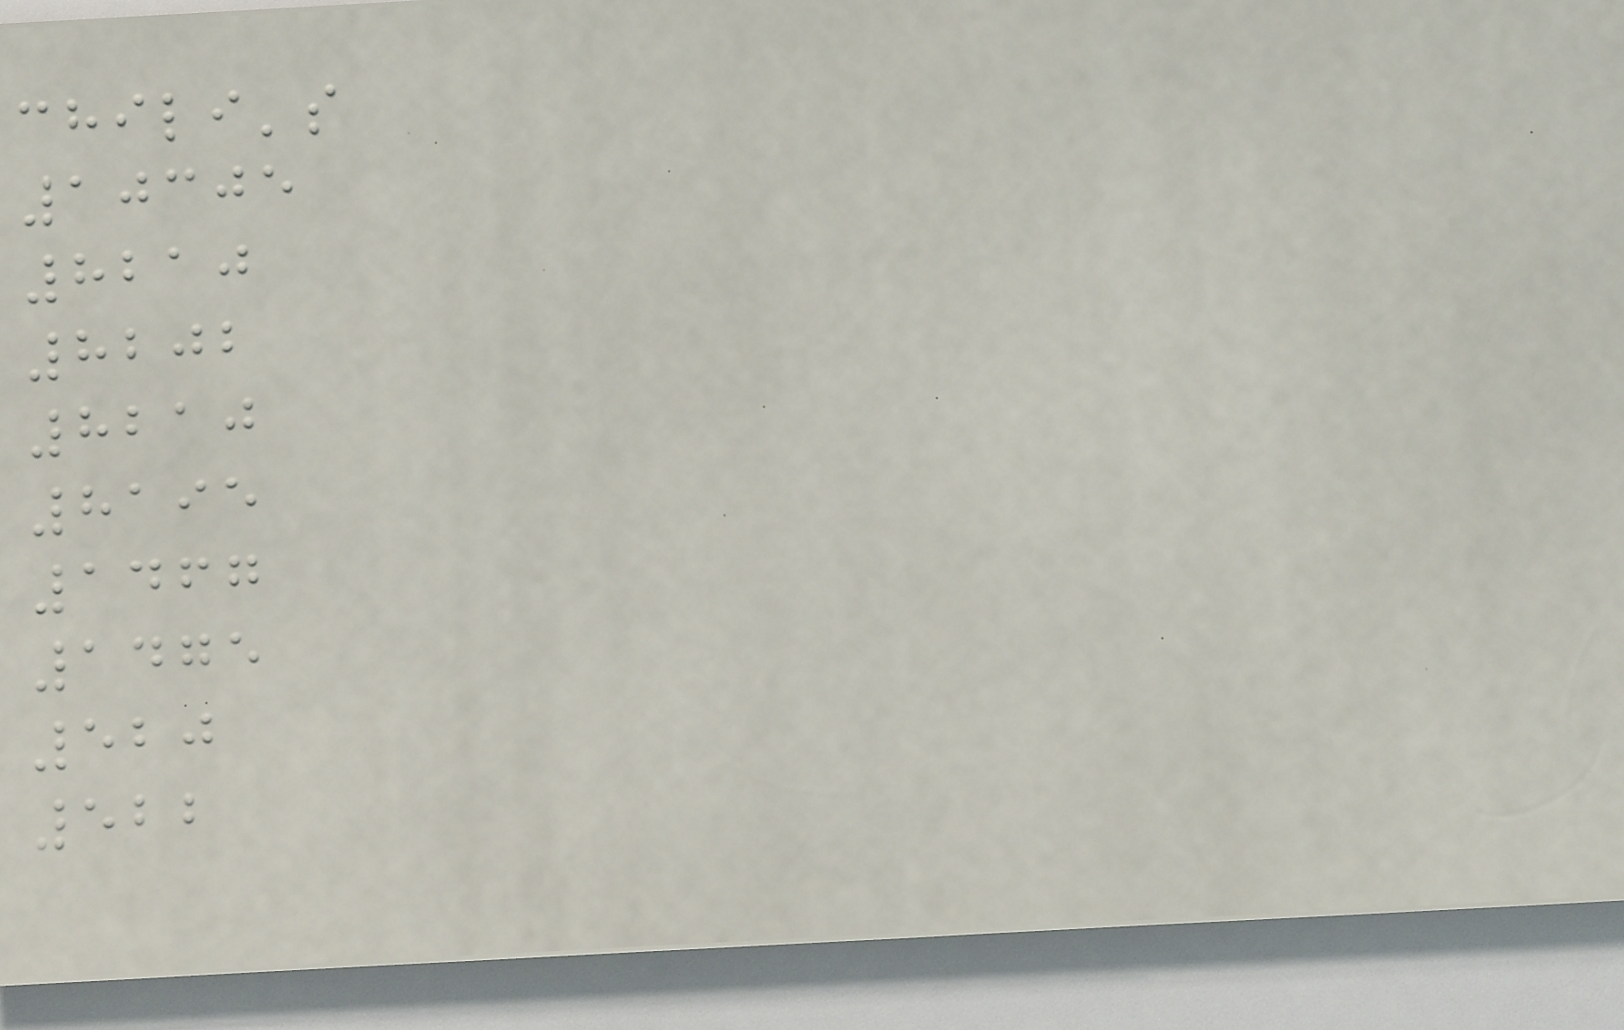chili's
10305
8210
8202
8210
8195
1467
1475
520
522
